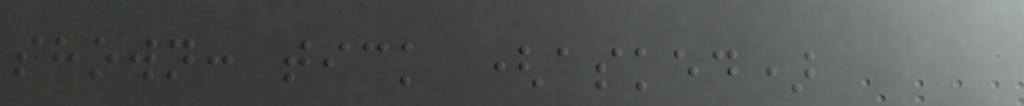shown: tick (asked)
